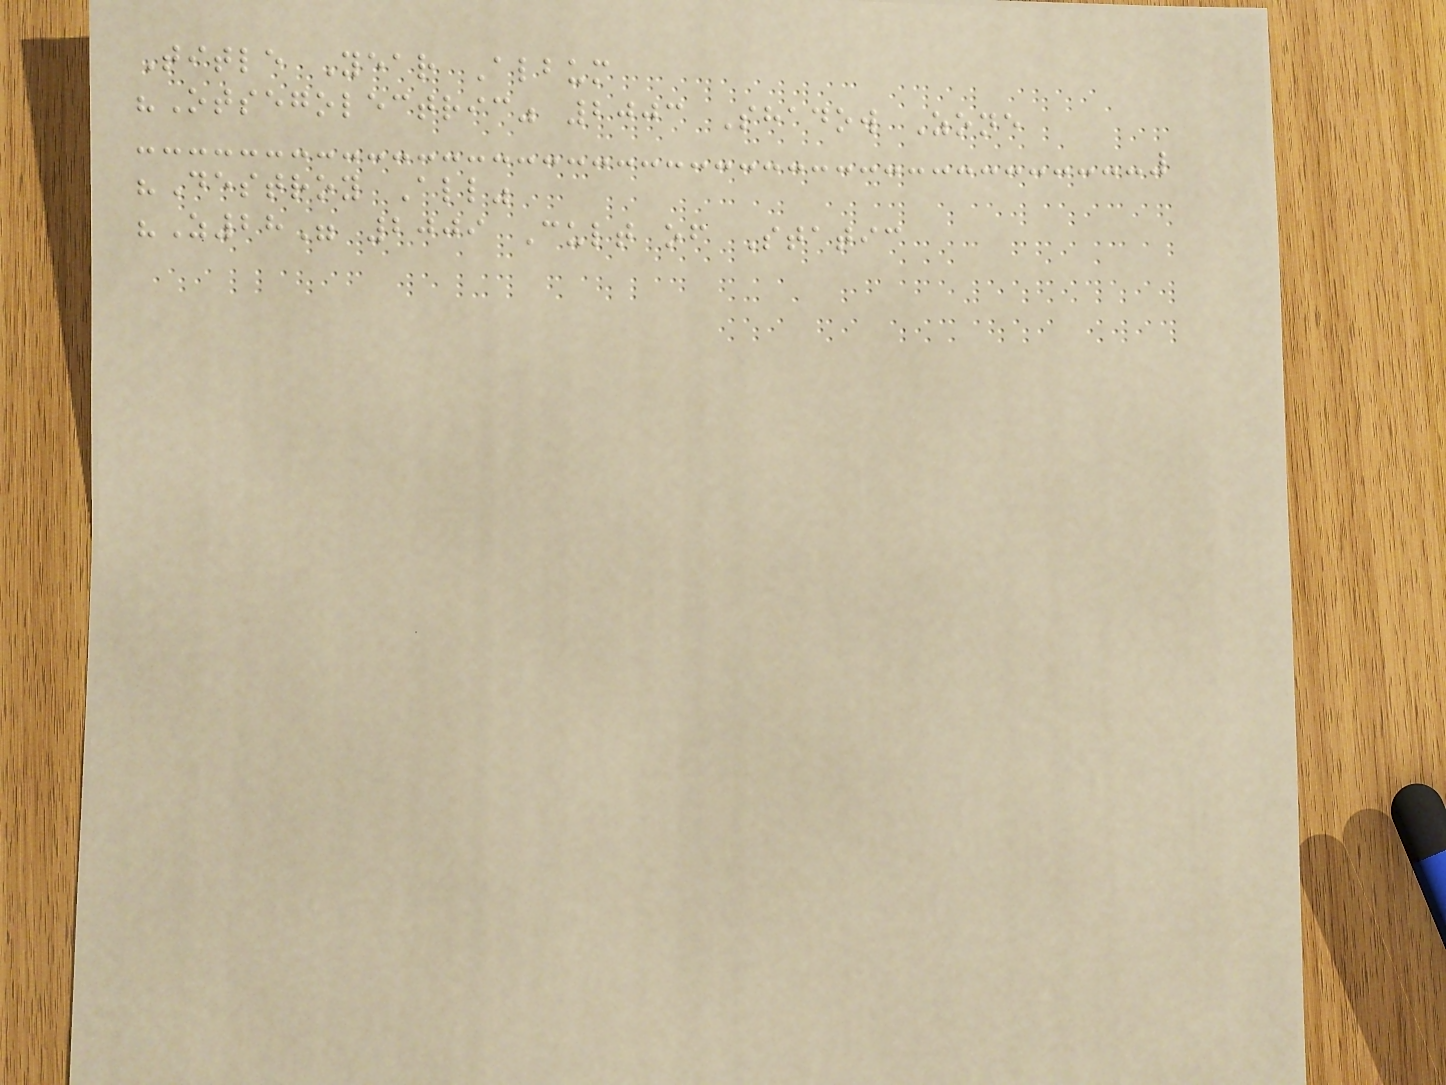Title Year Album
"Otsegolectric" 2003 Shadow Zone
"Destroy All"
"Z28" 2009 Cult of Static
